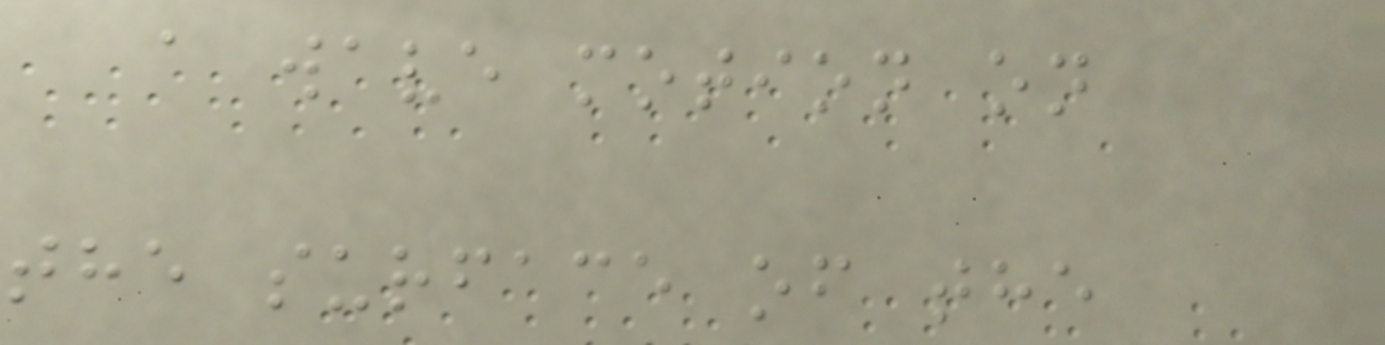a wave motion on
the surface of the
